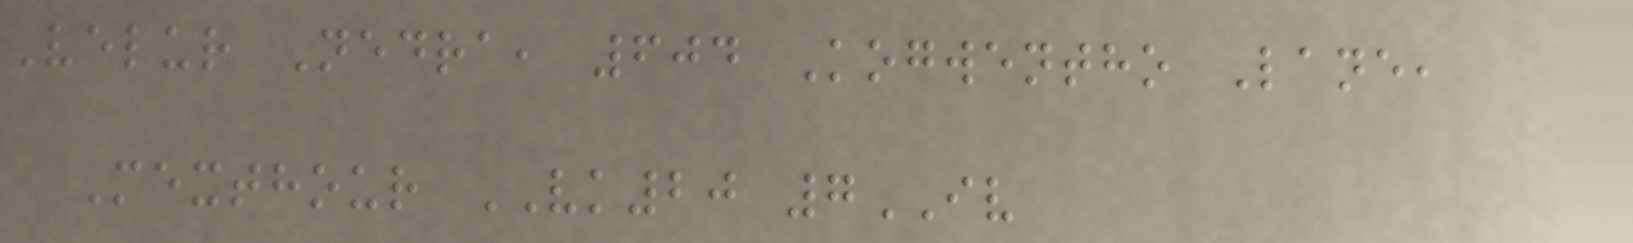Velur Nedra, 604 Kogwentho Lane,
Mexthour VK20 7IV
